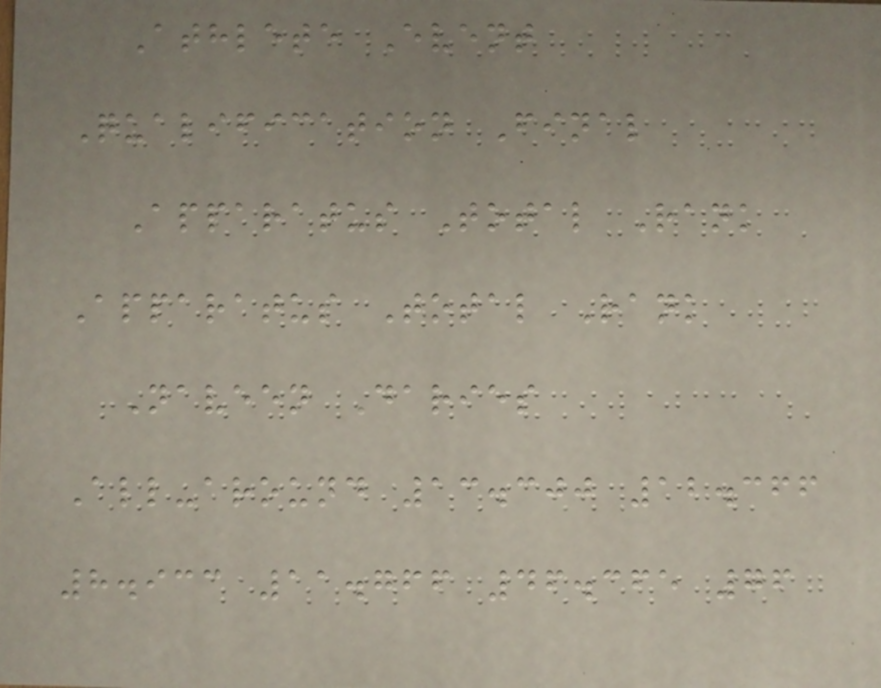Athlete Event
Qualification Final
Apparatus Total Rank
Apparatus Total Rank
Naveen Daries
All-around 13.300 12.366
8.933 11.766 46.365 76
